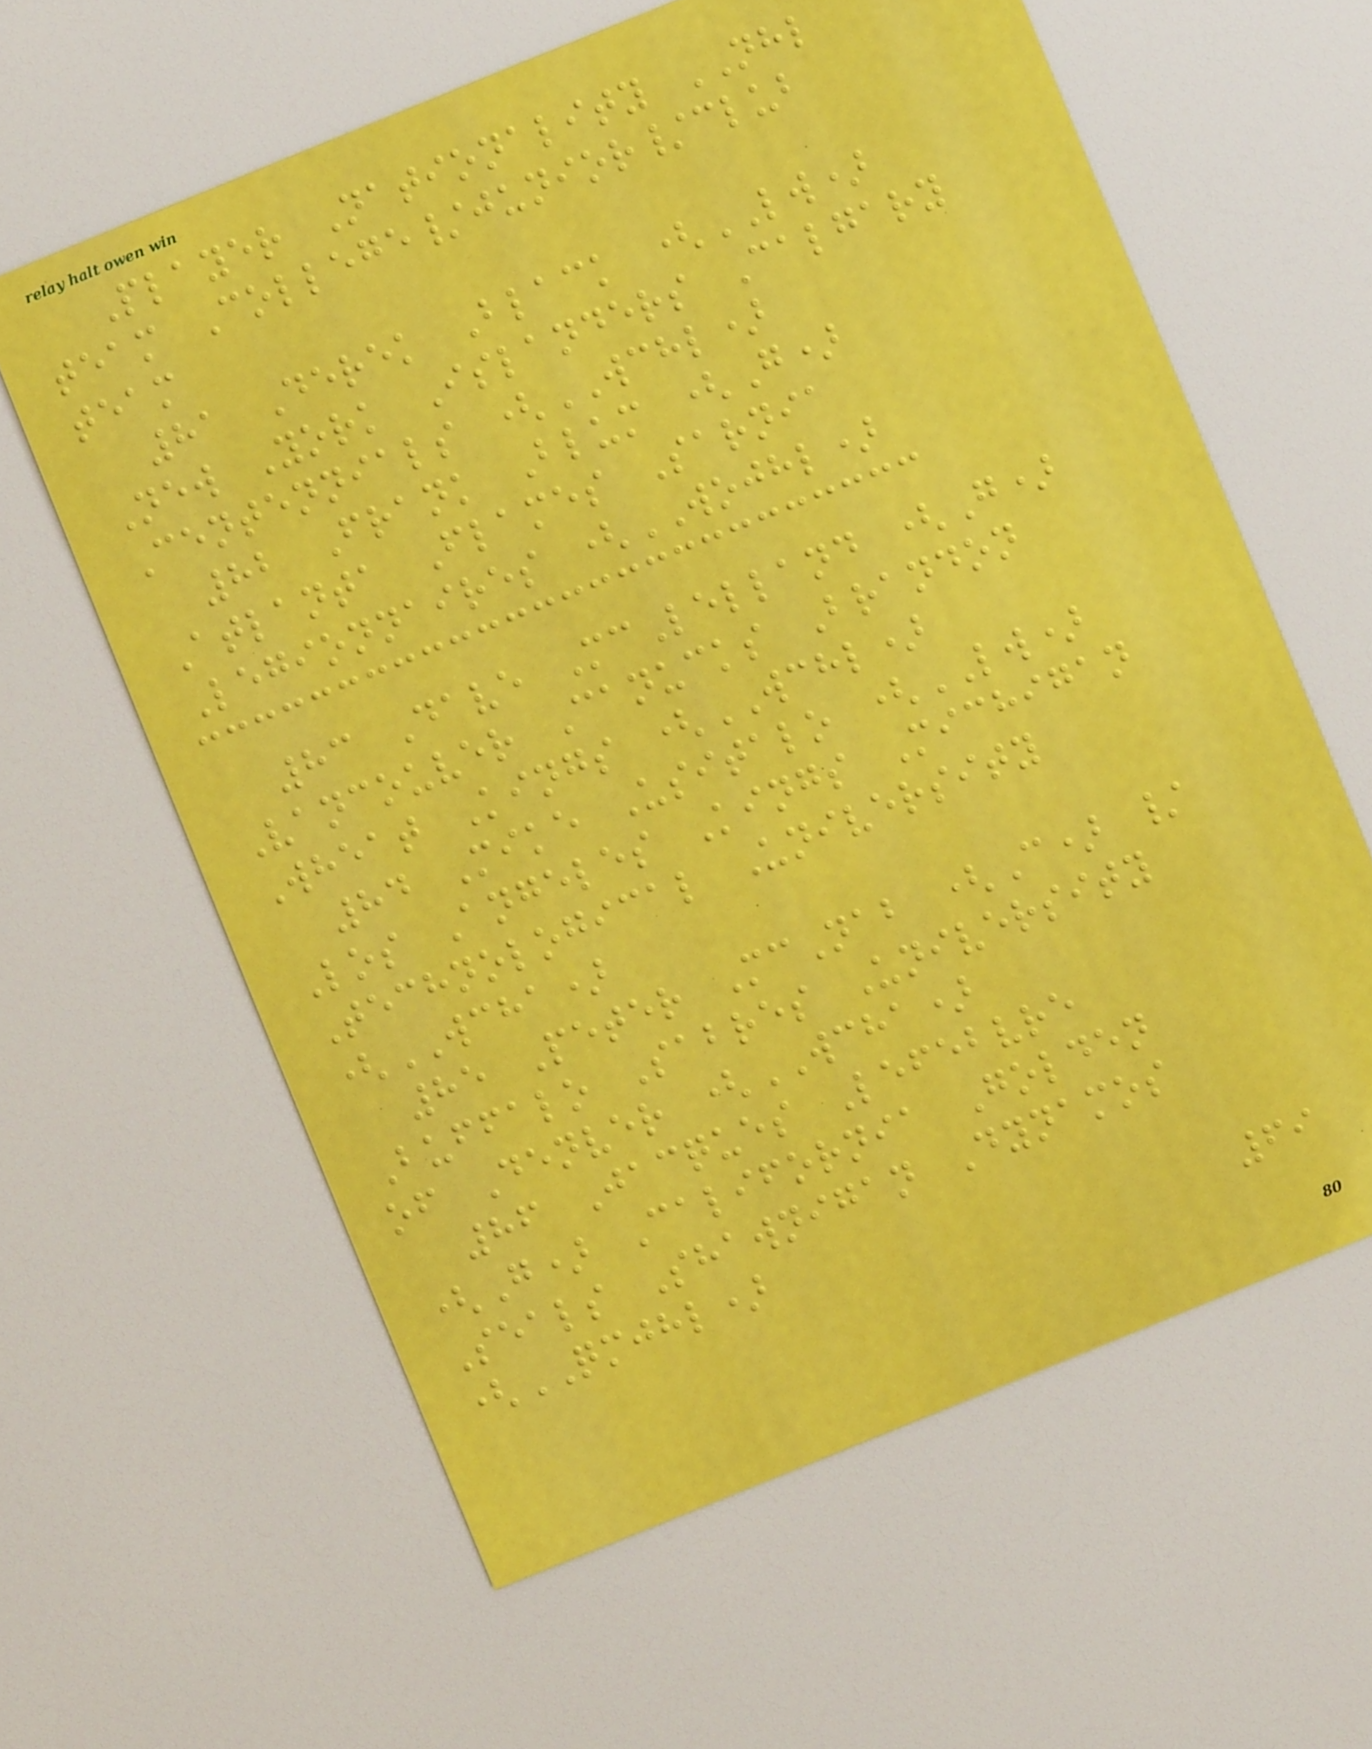Player Nationality NHL
team College/junior/club
team
81 Derek Black (LW)
New York Islanders Calgary
Centennials (WCHL)
82 Frank Blum (G)
Atlanta Flames Sarnia
Legionnaires (WOJHL)
83 Dave McLelland (G)
Vancouver Canucks Brandon
Wheat Kings (WCHL)
84 Mike Usitalo (LW)
Los Angeles Kings Michigan
Technological University
(WCHA)
85 Peter McNab (C) /
Buffalo Sabres University
of Denver (WCHA)
86 Jacques Lefebvre
(G) California Golden
Seals Shawnigan Dynamos
(QMJHL)
69
